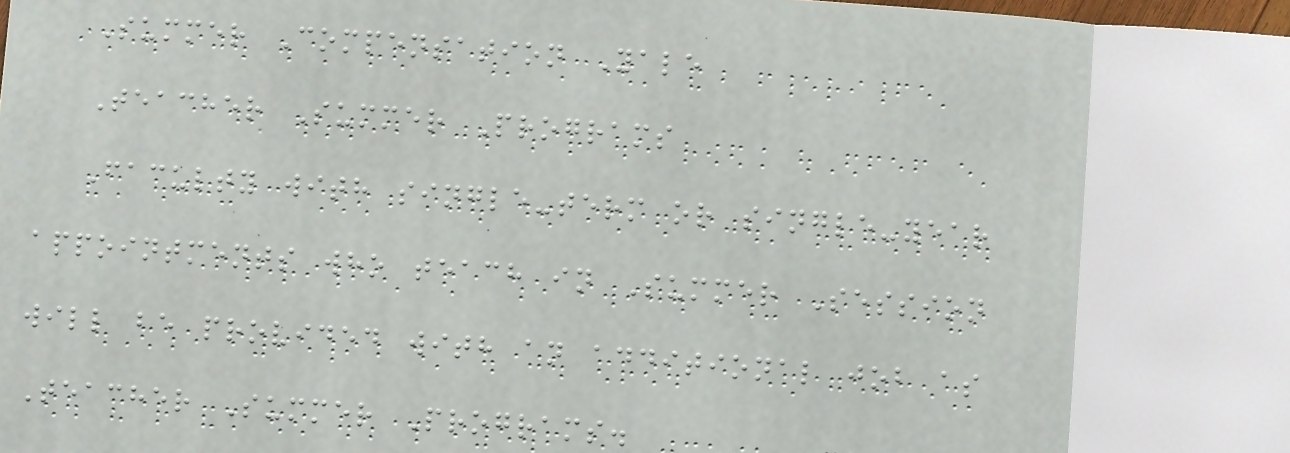Summer Compensation Yale
Teacher Summer Programs
Faculty with single-term or single-year
appointments who teach in Summer Session
will be provided with an additional job as
Teacher Summer Programs.
